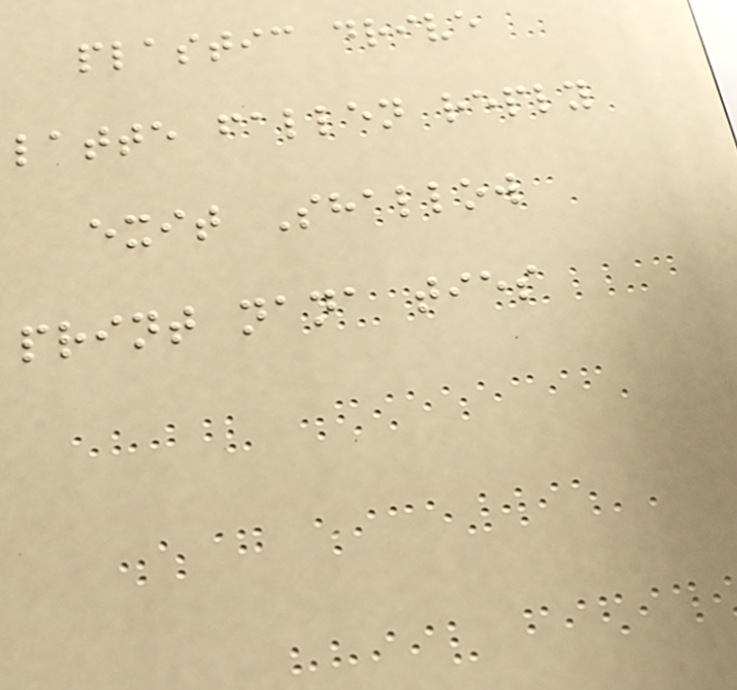plastic drive
latte fallen reply
exit Shallow
print nana ties
